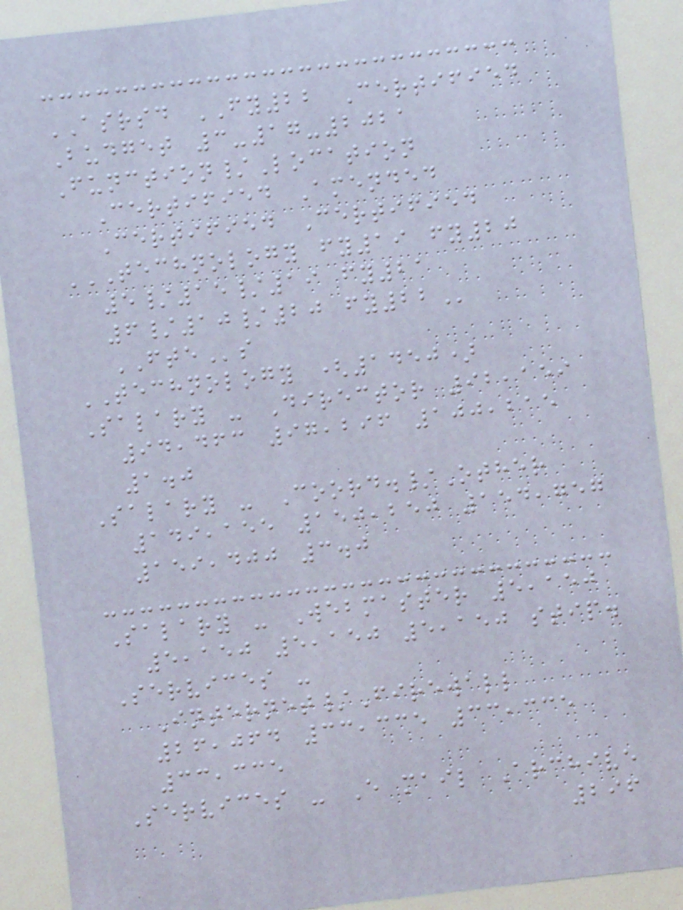ASRSD FY22 Certified
Budget 3-17-2021
Function/Location
Certified Amended
Certified Certified
TECHNOLOGY FY19 FY20
5/15/19 FY21
6/10/20 FY22
FTEs
TECHNOLOGY (1450)
Salary - Director 92,159
94,463 97,296 100,215
1.0
Salary - Coord./Other
149,155 150,250 154,757
159,400 3.0
Salary - Webmaster 5,150
5,150 5,150 5,150 stip.
Services -
Internet/Firewall
26,064 33,335 33,335
33,335
Services - E mail Archive
296
